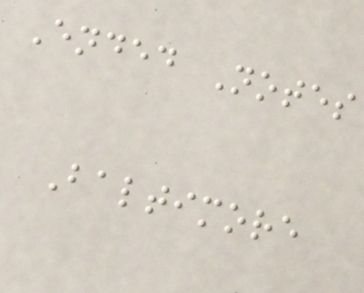Ended Notes
Baltimore
